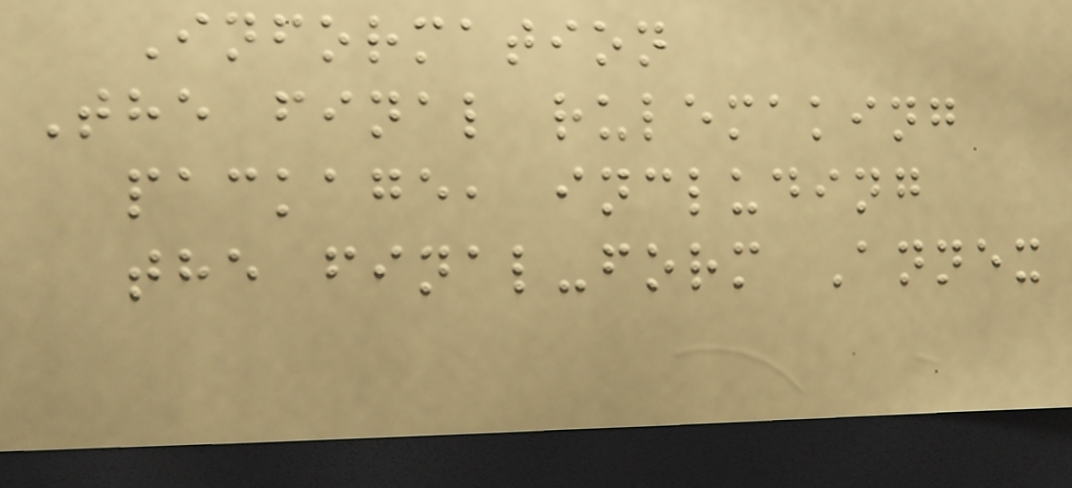Information
The final rulemaking
package, including
the final-form Annex
